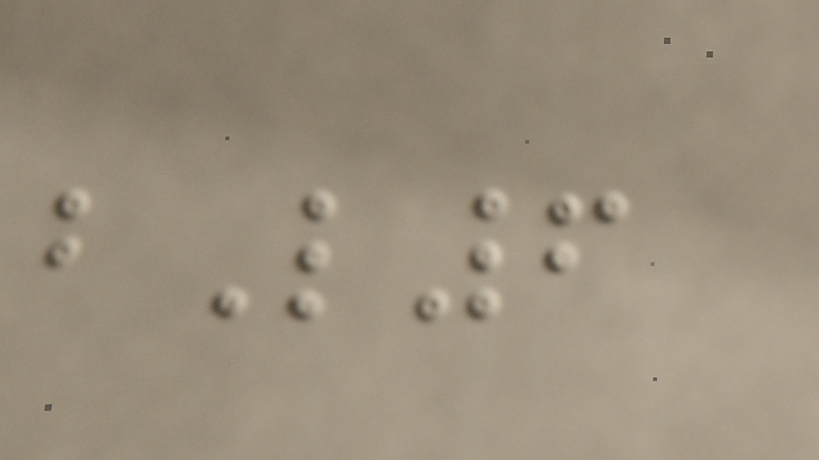bL6
